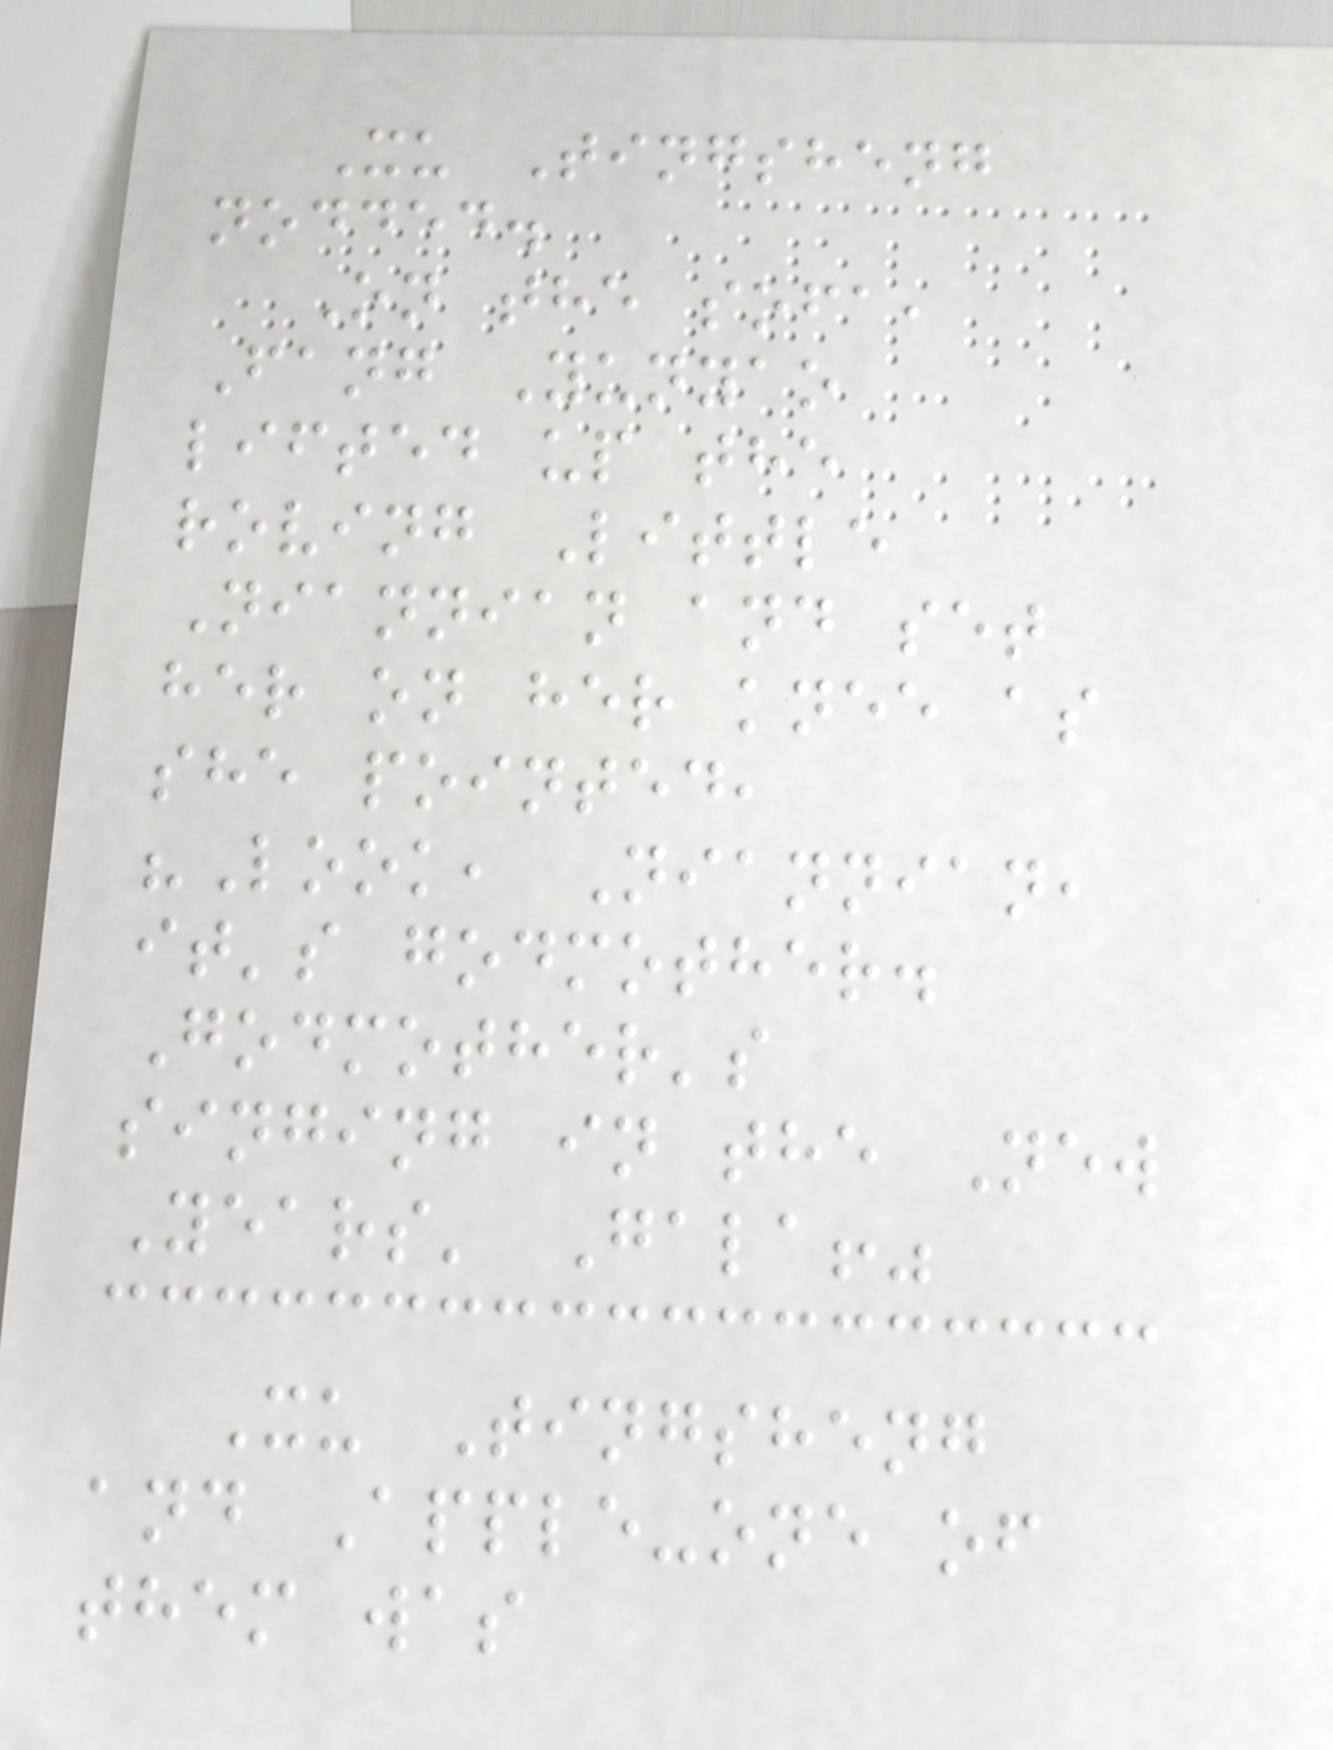Xu Tingsheng
nodded.
On the sofa,
Fang Yunyao
lifted up the
roving Little
Niannian and set
her on her knee as
she pointed,
"Look, Niannian,
it's godmother.
Godmother's
singing in the New
Years' Gala!"
Xu Tingsheng
and Apple-one of
them was
